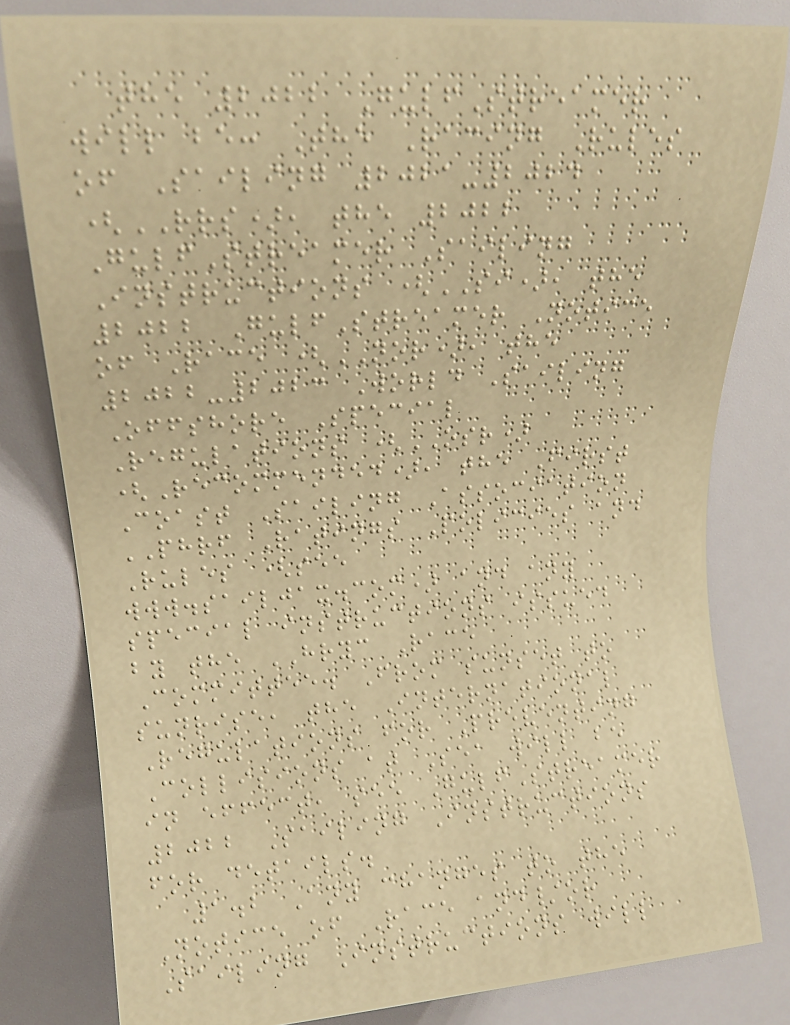the 2022 GulfStreamer
will be: The Racing Rules
of Sailing 2021-2024
(RRS), the 2022
GulfStreamer Sailing
Instructions (SI), the
2022 GulfStreamer Notice
of Race (NOR), the
2022-2023 World Sailing
Offshore Special
Regulations (OSR)
(Recommended), the First
Coast Sailing Association
PHRF Ratings Policies and
Rules (see
www.sailjax.com) and any
special instructions issued
by the HRYC Race
Committee. From sunset to
sunrise, the International
Regulations for Preventing
Collisions at Sea will be
in effect, see GulfStreamer
2022 Sailing Instructions
for details.
1.2 Any changes to the
Notice of Race and/or
Sailing Instructions will
